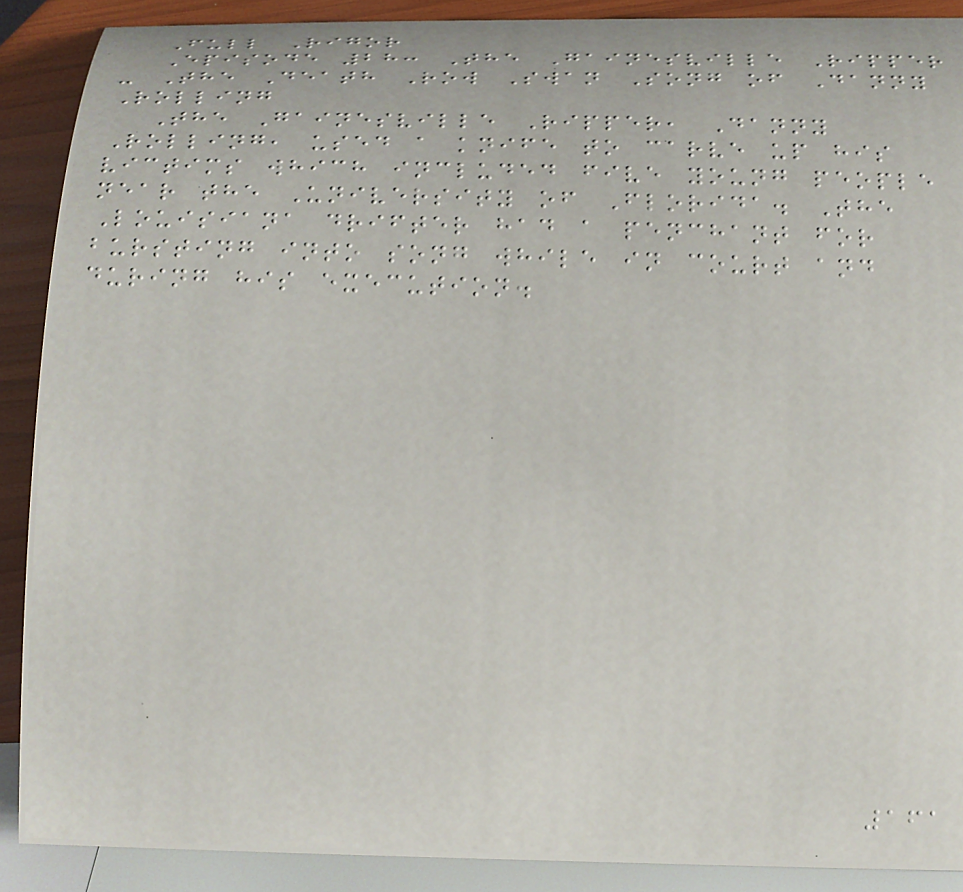Full Rigor
Episode 28: The Gainesville Ripper
- The Death Row Swan Song of Danny
Rolling
The Gainesville Ripper, Danny
Rolling, used a knife to carve up his
victims which included five young people
near the University of Florida. The
Louisiana drifter had a penchant for
bursting into song while in court and
during his execution.
161
